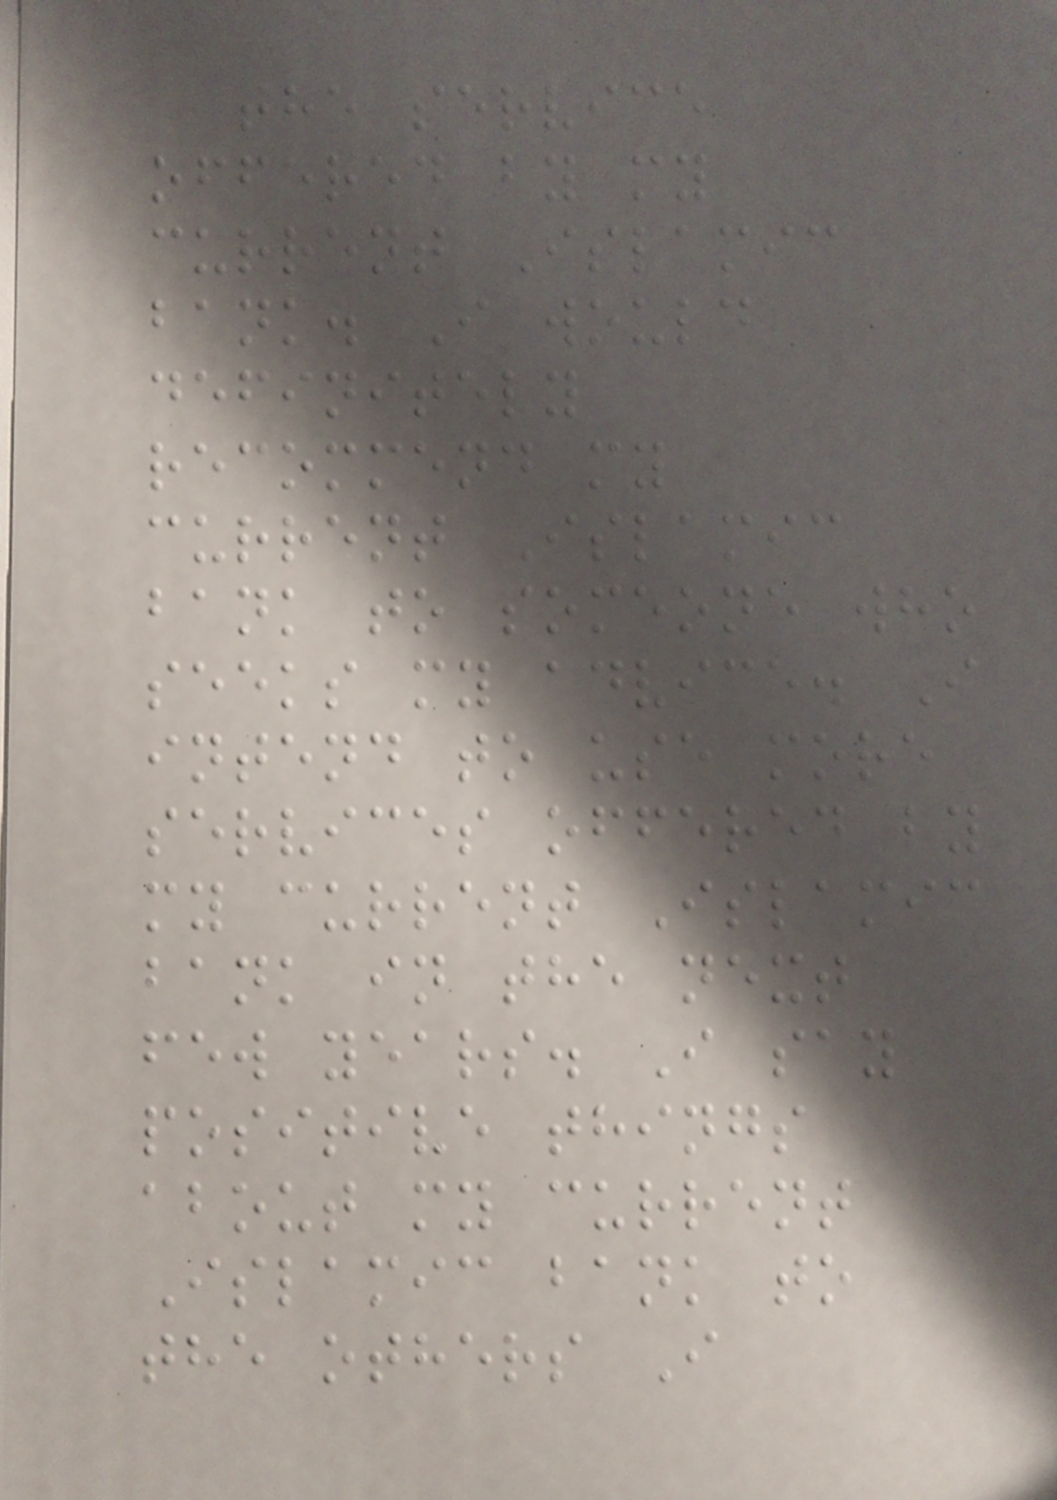the service
offered by my
current Islamic
bank. I would
definitely
recommend my
current Islamic
bank to someone who
seeks my advice. I
intend to use more
services offered by
my current Islamic
bank in the next
few years. I say
positive things
about my current
Islamic bank to
the others I
